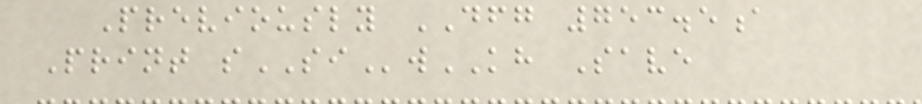Previously DFG 753.5a
Print sSIwKH Save
